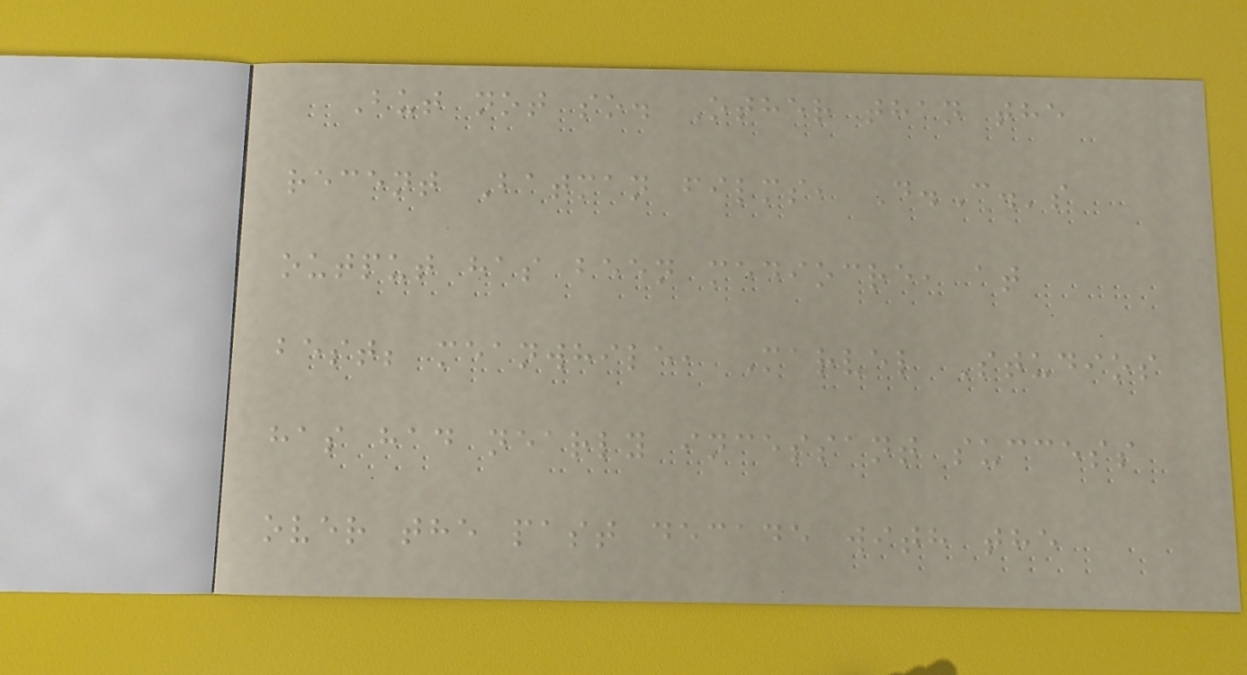But not so. Other than the
recent Batman films, D.C.'s
output has been mediocre, at
best; meanwhile, Marvel Studios
has had nearly incessant success
over the past decade with the
